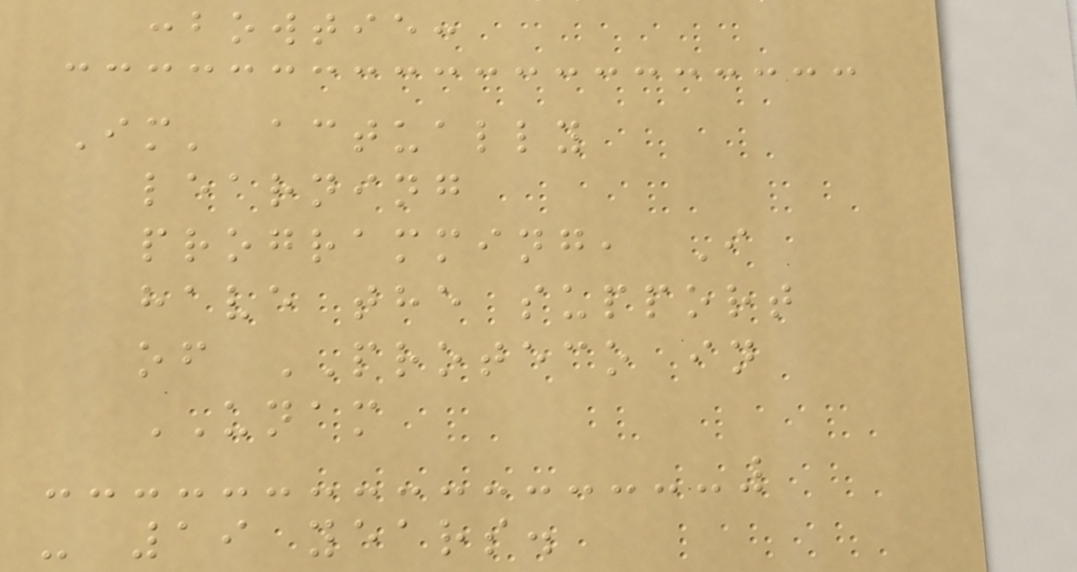:bowtie:
Im' actually
learning
programming, I
have the support
of PROTECO in
UNAM
- 19 years.
